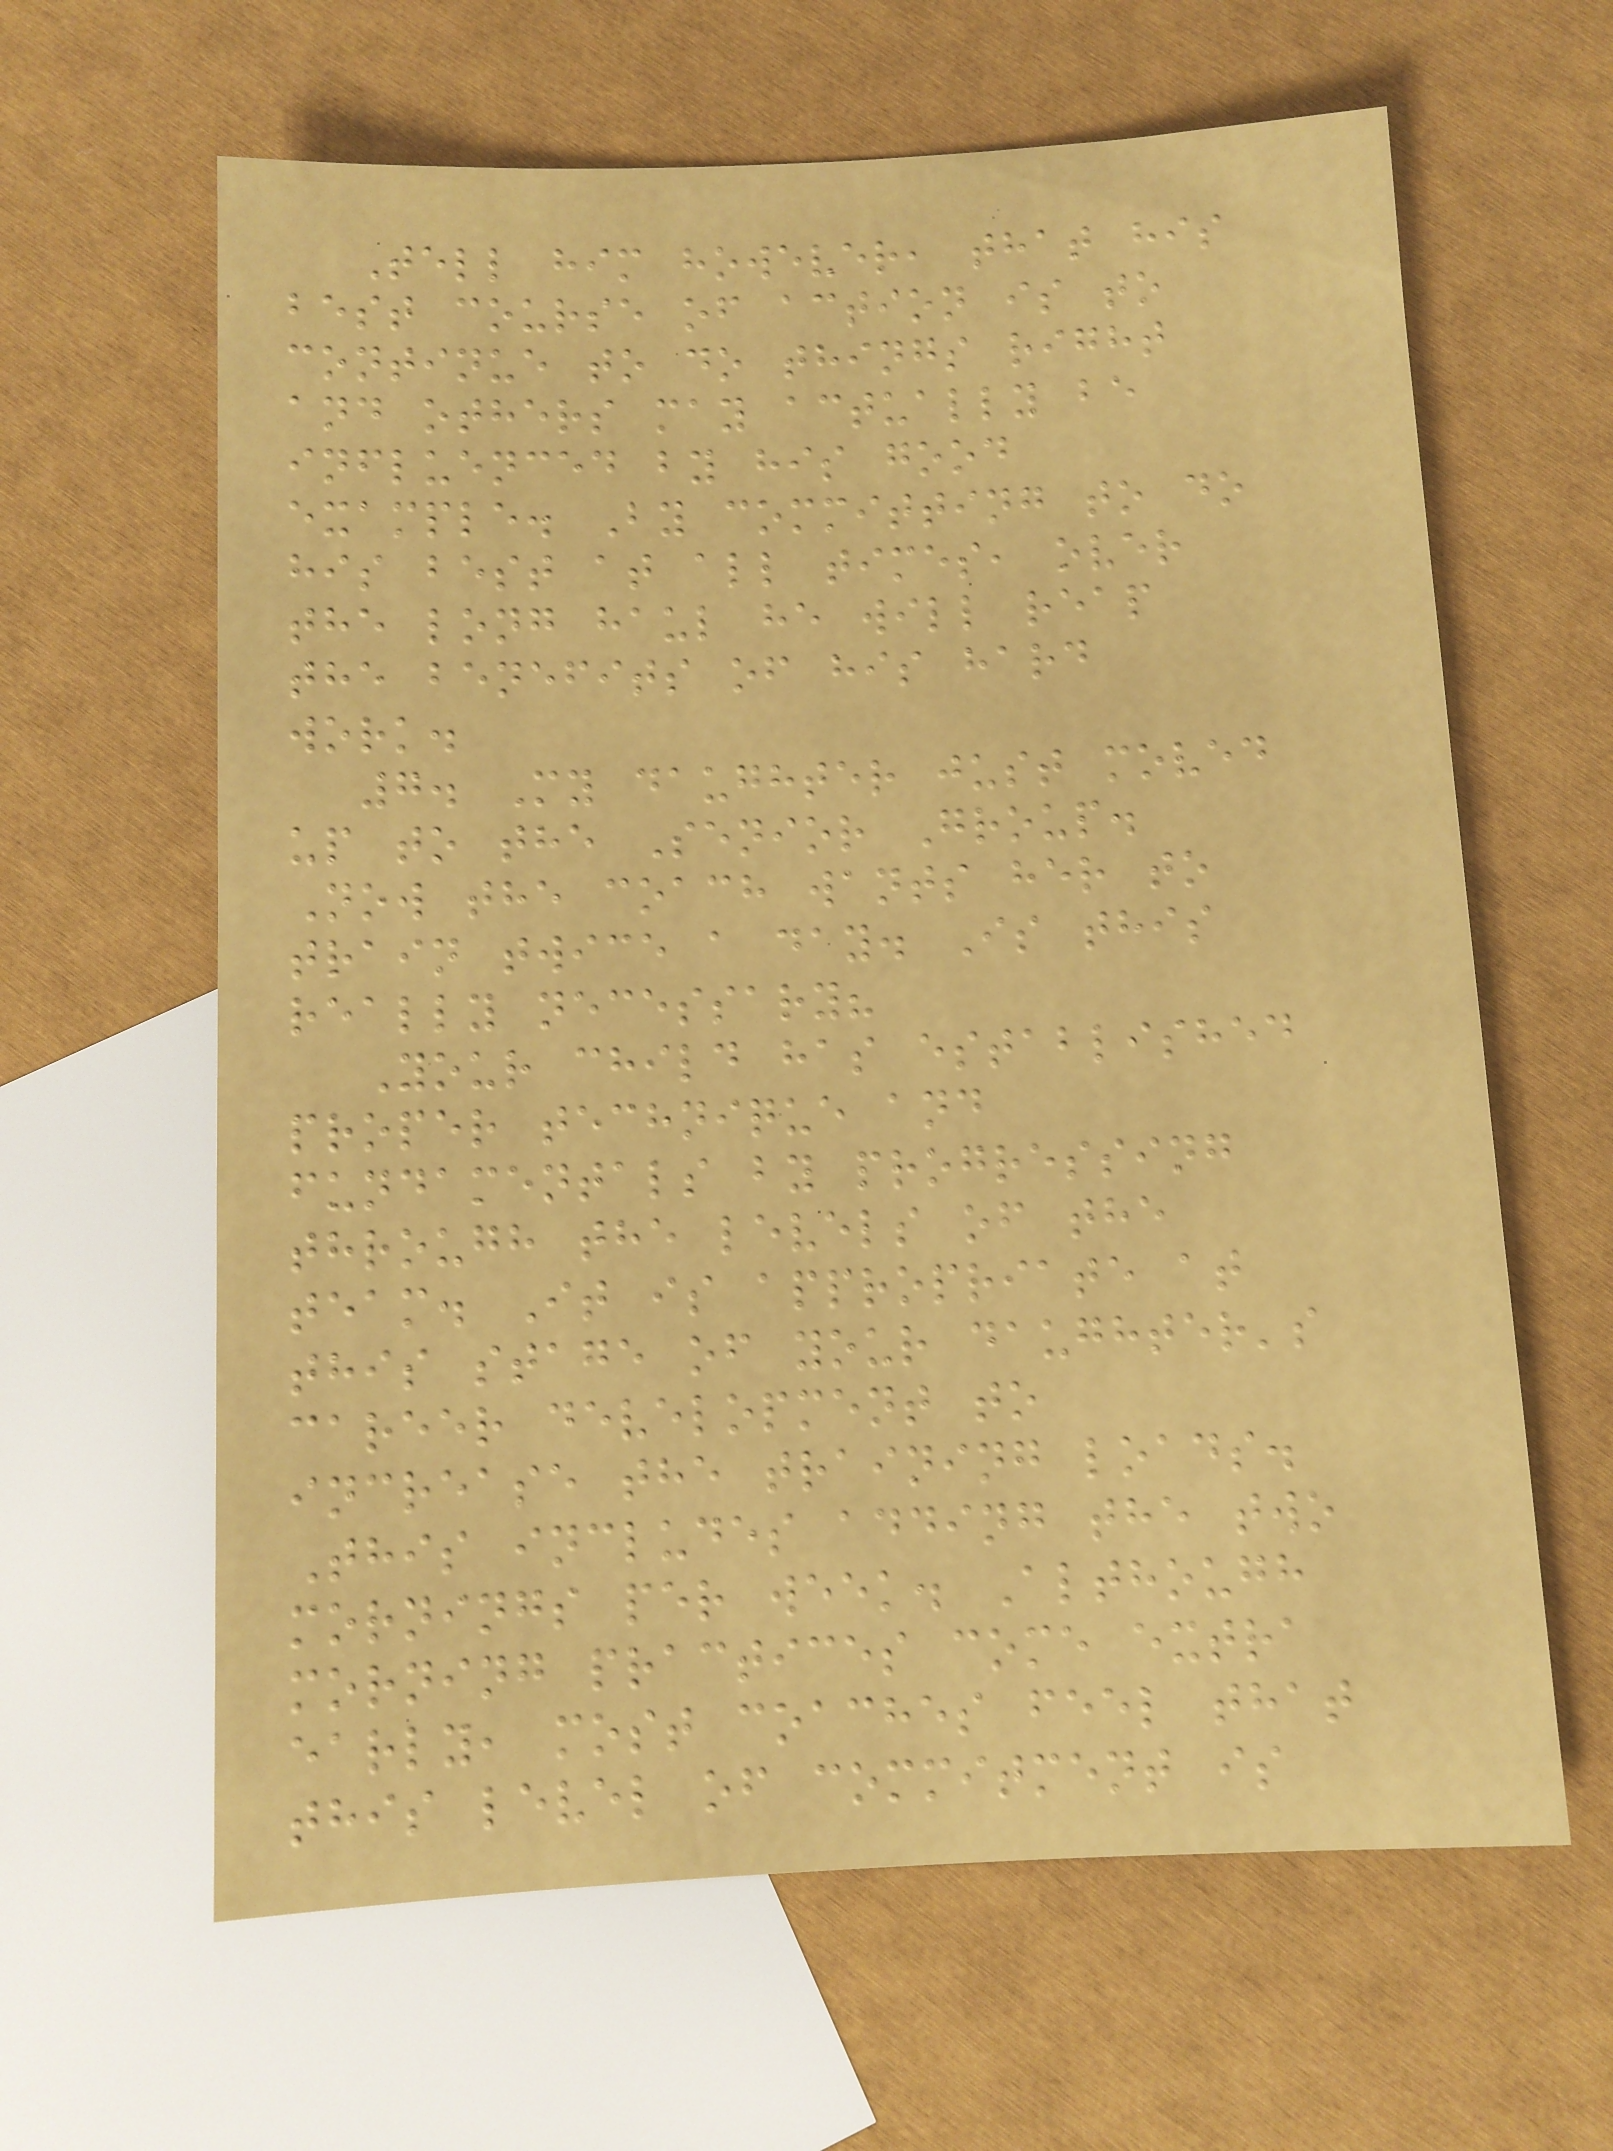Tell him however, that his
best course of action is to
continue to do things right
and others may actually be
influenced by his good
example. By committing to do
his best at all times, over
the long haul he will reap
the benefits of his hard
work.
7. My daughter just moved
up to the Senior Group.
Now the coach wants her to
train twice a day. Is this
really necessary?
Your child has established
proper technique and
fundamentals by progressing
through the levels of the
team. It is appropriate at
this stage of your daughter's
career development to
increase the training loads.
This includes adding the two
mornings per week. Although
morning practices come extra
early, most coaches feel that
this level of commitment is
